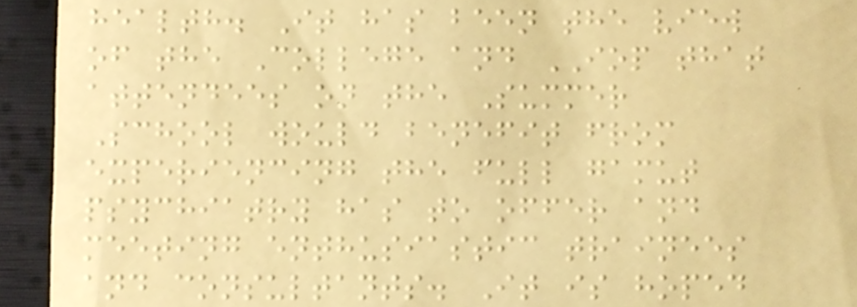health. It has been the view
of the College and IOP that
attendees on the Summer
School would benefit from
experiencing the full gamut
psychiatry has to offer and
meeting enthusiastic trainees
and consultants. It is hoped
